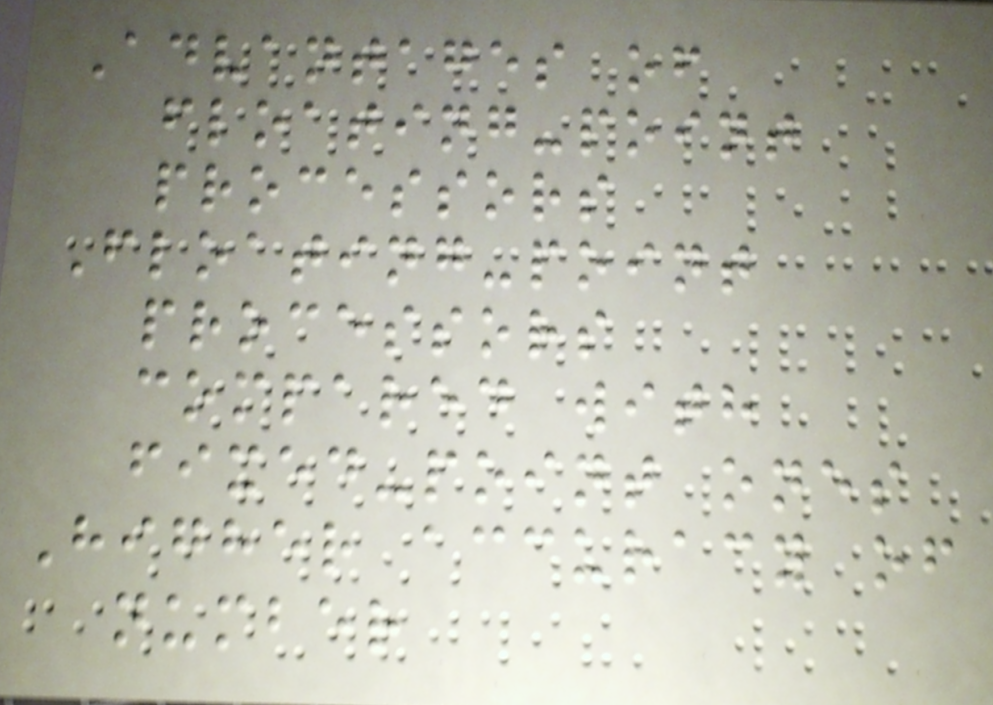Advantages of
floating-point
processors
Floating-point
processors
compared with
fixed-point ones
Higher accuracy of
number
